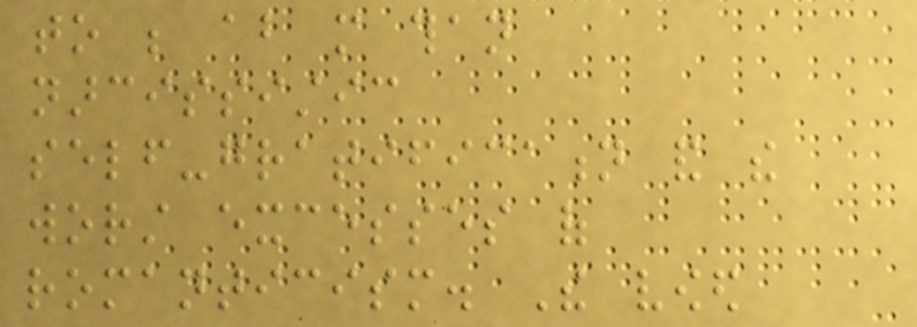to be about more than
narcissistic
self-gratification and the
worst excesses of
romanticism. The vowed
